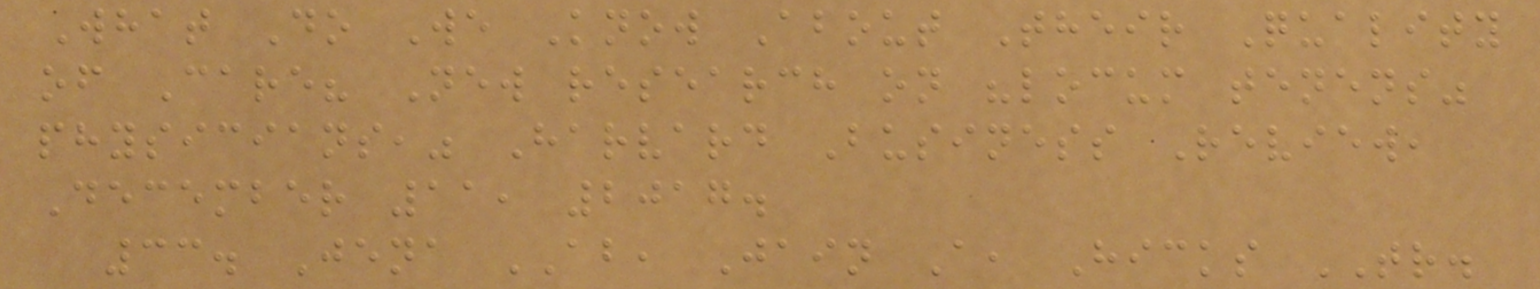What Do We Know About Their Quality
of Care? New research on "locum tenens"
physicians," Harvard Business Review,
December 11, 2017.
33. Jena AB, Jain A, Hicks TR.
